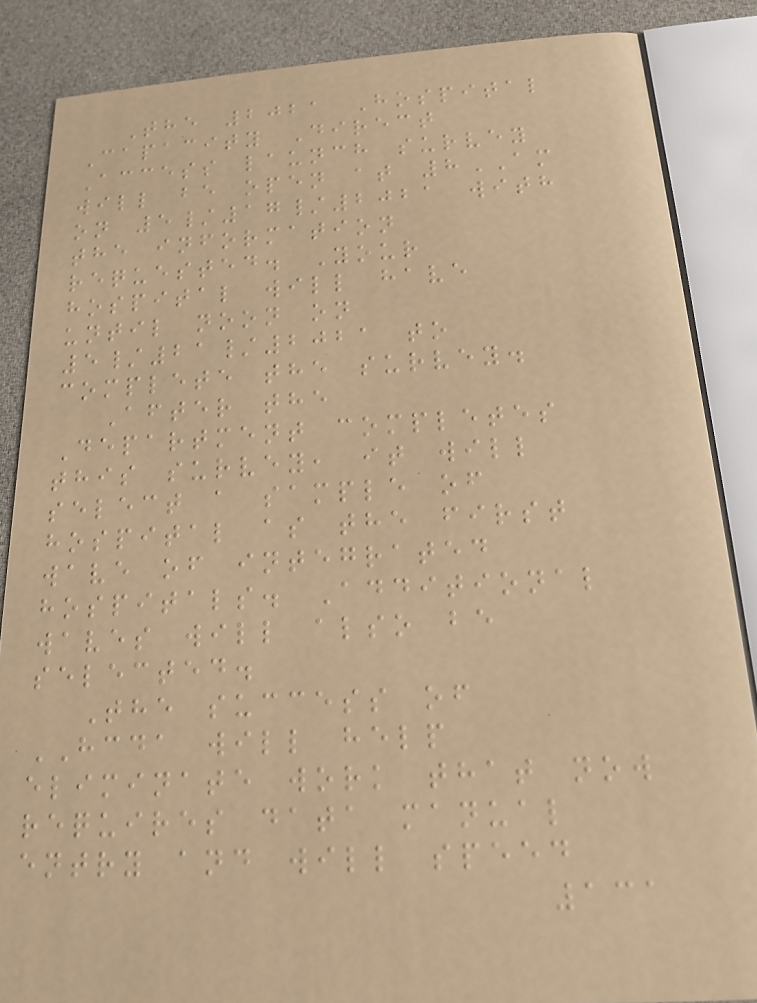The 2021 Hospital
Capacity Direct
Access launch survey
will be open at 8AM
on 5/17/2021 with
the information
requested. Your
hospital will have
until noon on
5/21/2021 to
complete the survey.
After the
Department completes
this survey, it will
select a sample of
hospital as the first
wave of integrated
hospitals. Additional
waves will also be
selected.
The success of
HCDA will help
eliminate work that now
requires data manual
entry and will speed
131
